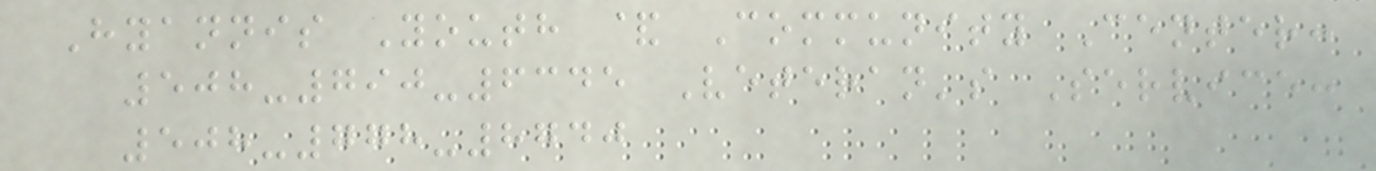Hyannis Youth & Community Center:
508-790-6345 Veteran's Service:
508-778-8740
